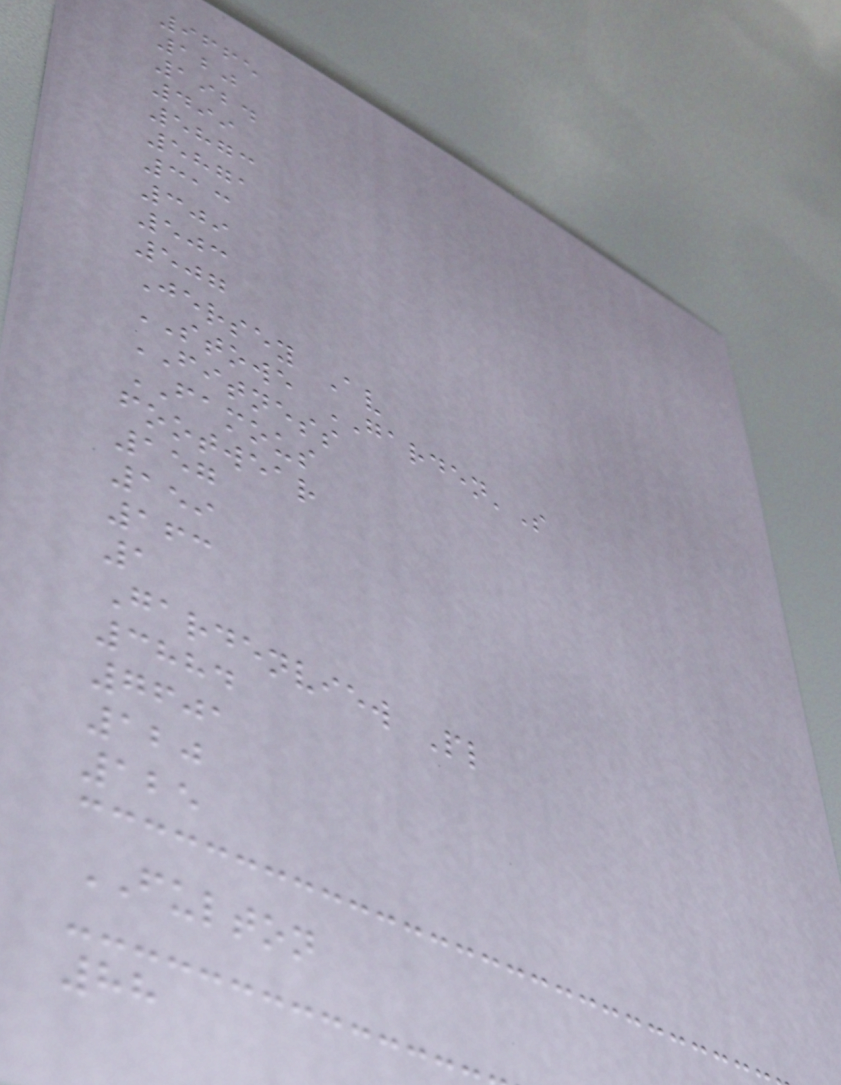9665
120
1924
499
5873
5871
313
309
503
507
Jersey Av
STOWE GARDEN'S
FITNESS
FAMOUS
footwear
157
159
163
1
Gardenview Pl
3884
7601
120
125
FULTON
88
